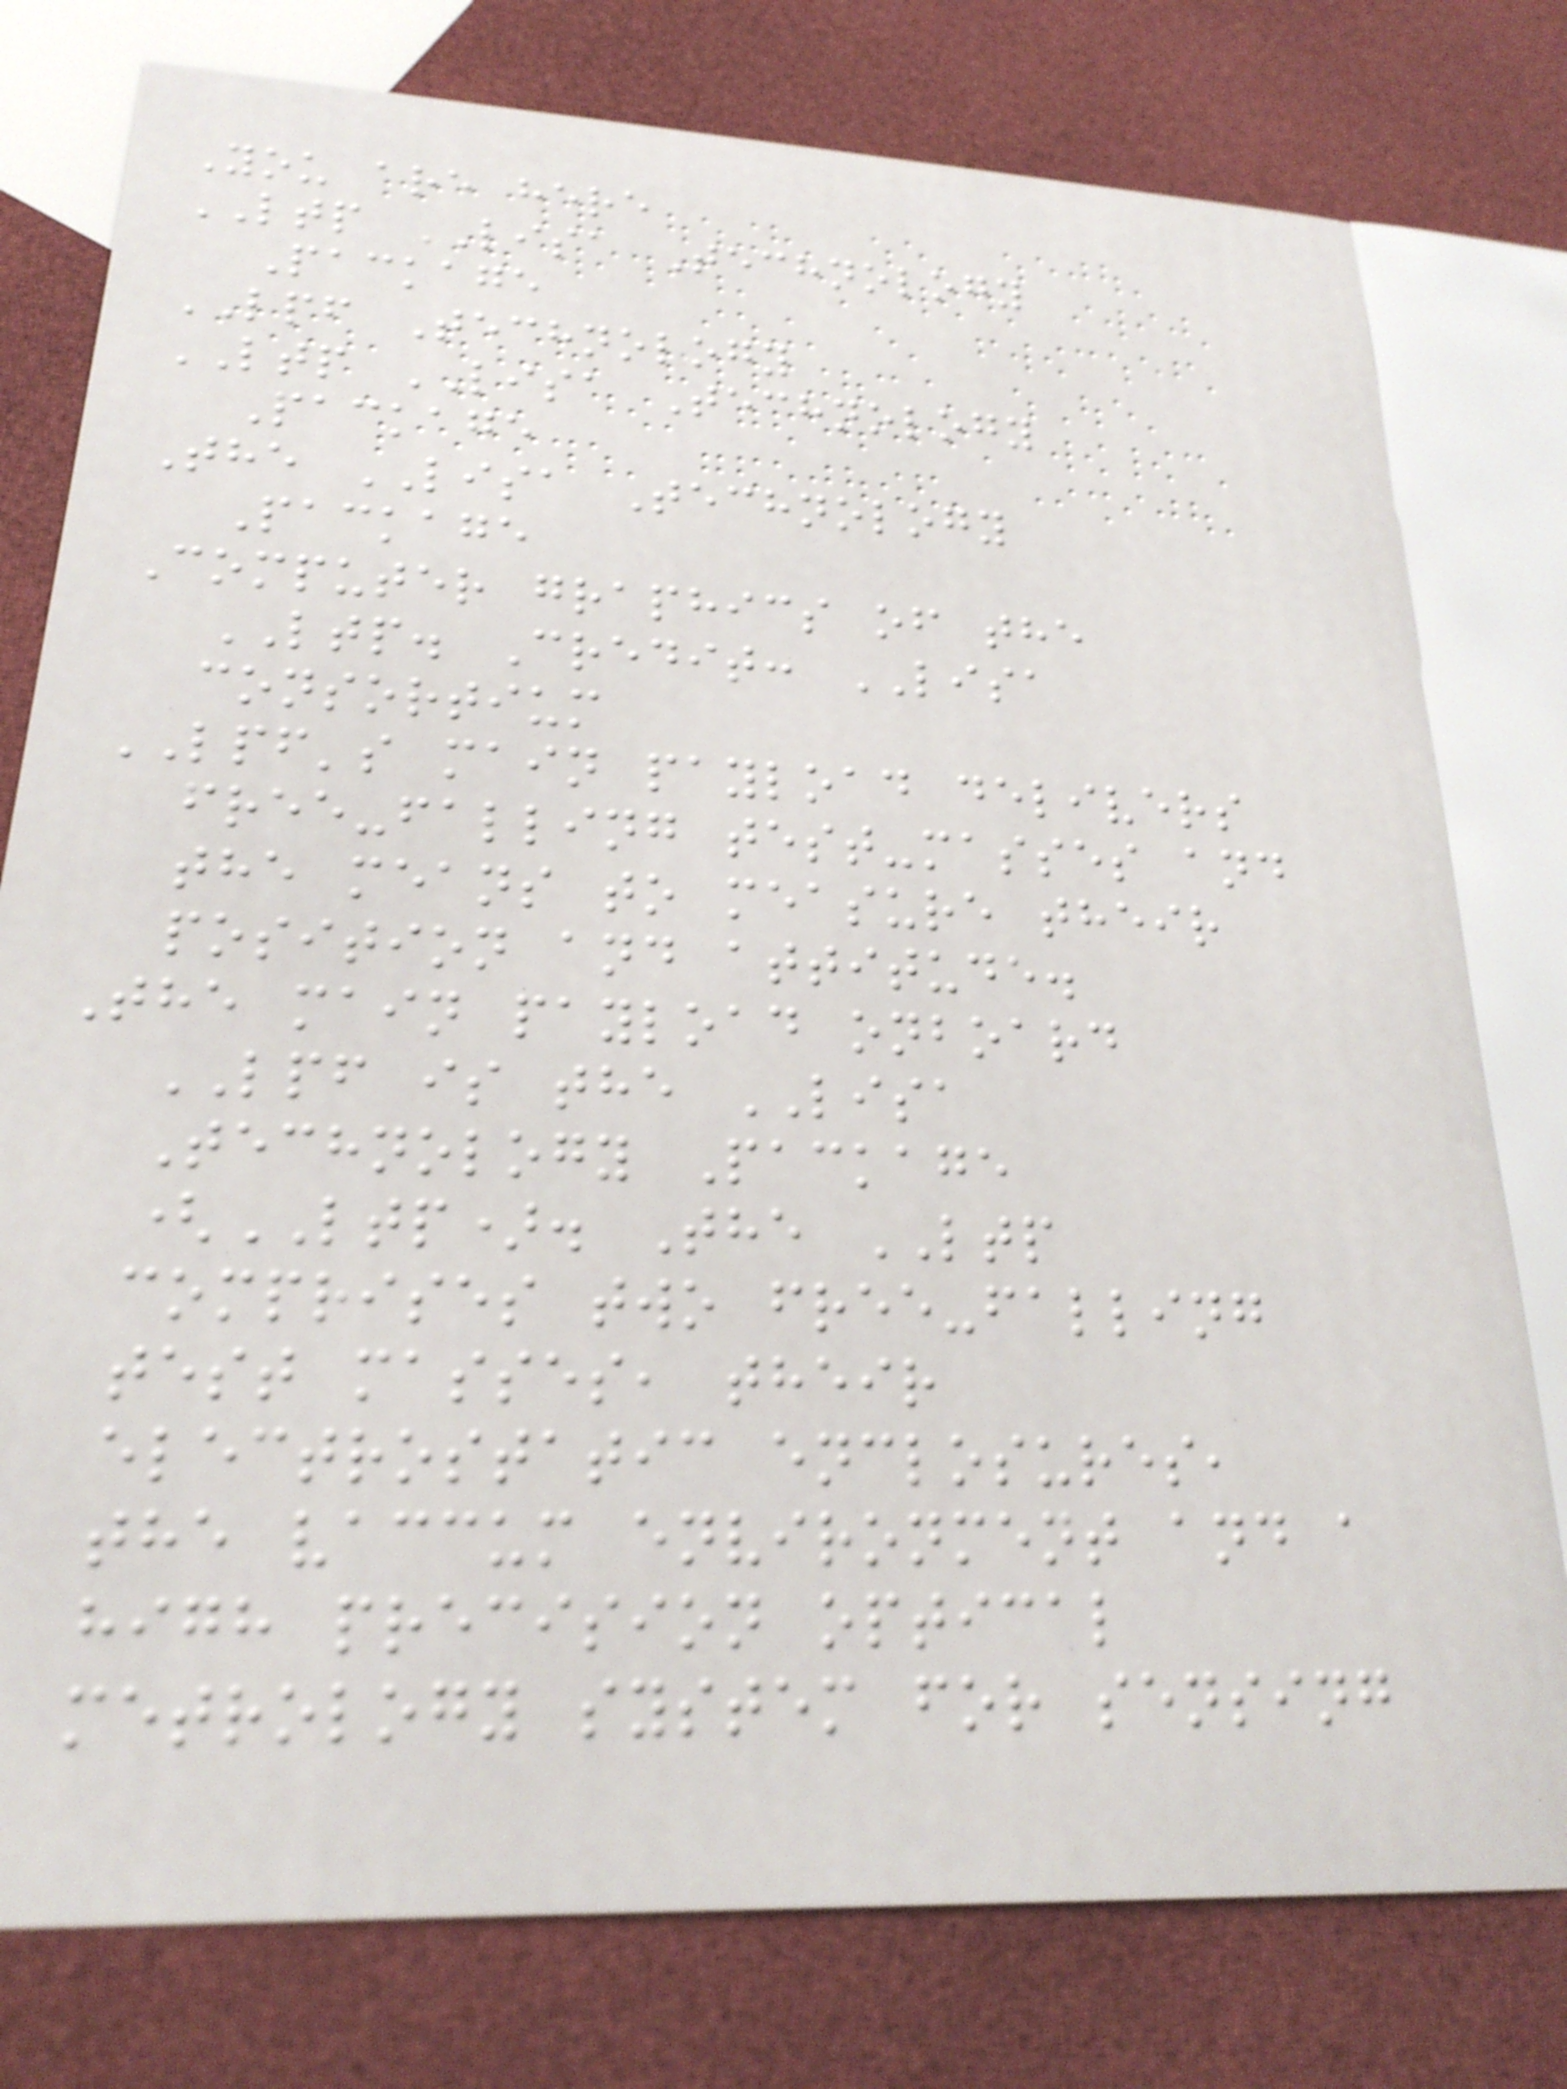You are here
LTP LISA Technology
Package
LPF Technology
LTP LISA Technology
Package
The LISA Technology
Package
Computer graphics of the
LTP. Credit: LISA
consortium
LPF's main payload delivers
free-falling test-masses and
the means to measure their
position and attitude.
The main payload onboard
LPF is the LISA
Technology Package
(LTP). The LTP
comprises two free-falling
test masses, their
electrostatic enclosures,
the vaccum environment and a
high precision optical
metrology system for sensing
